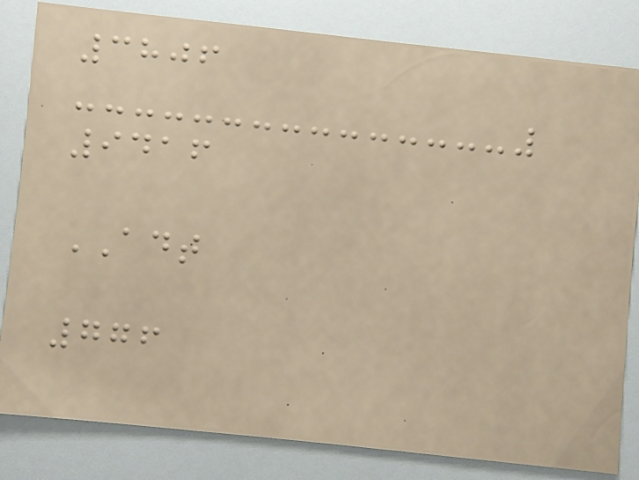3806
9416
ADT
776
